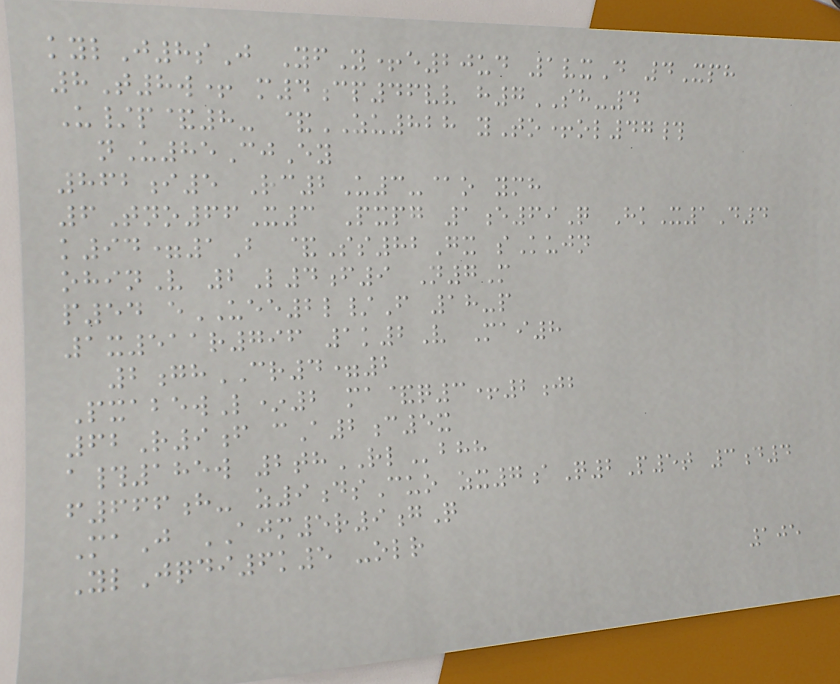kylJ8sJ YfY+e20ud 1vxD 4Xph
8T8w+ m4cp46vv h7SH-4
U/p&8- &ZU828 yTo+ol47#
nU85CjEy
862i5 Rc2U3-@o ymh
6Tno66X3 Pxpg 1e69Q HkX1D4
k94=1B &Ss82Gx sKujn
ohinV 2L4f9 N7M
p54 eUEE2l/F 18-p
1x511r796 1k2V Mai8
2ghCR4=2
PxabewL*2 ma&q3+2jb
62R9f cA2c5x
a#185w 2thRLbhh
f666h- z9dsCuo zx7aQ2P5t 3d4
MaJ AJM5r9gQ
YlJqdi6k5 -olr
105
